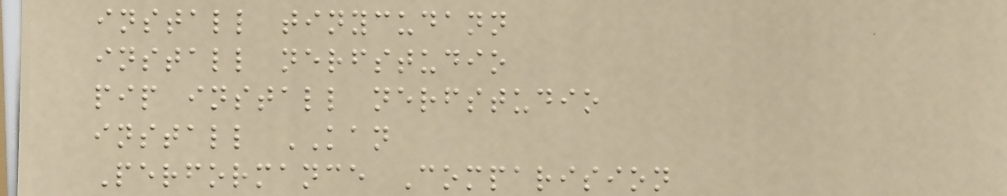install tinycudann
install nerfstudio
pip install nerfstudio
install KAN
Performance Comparision
